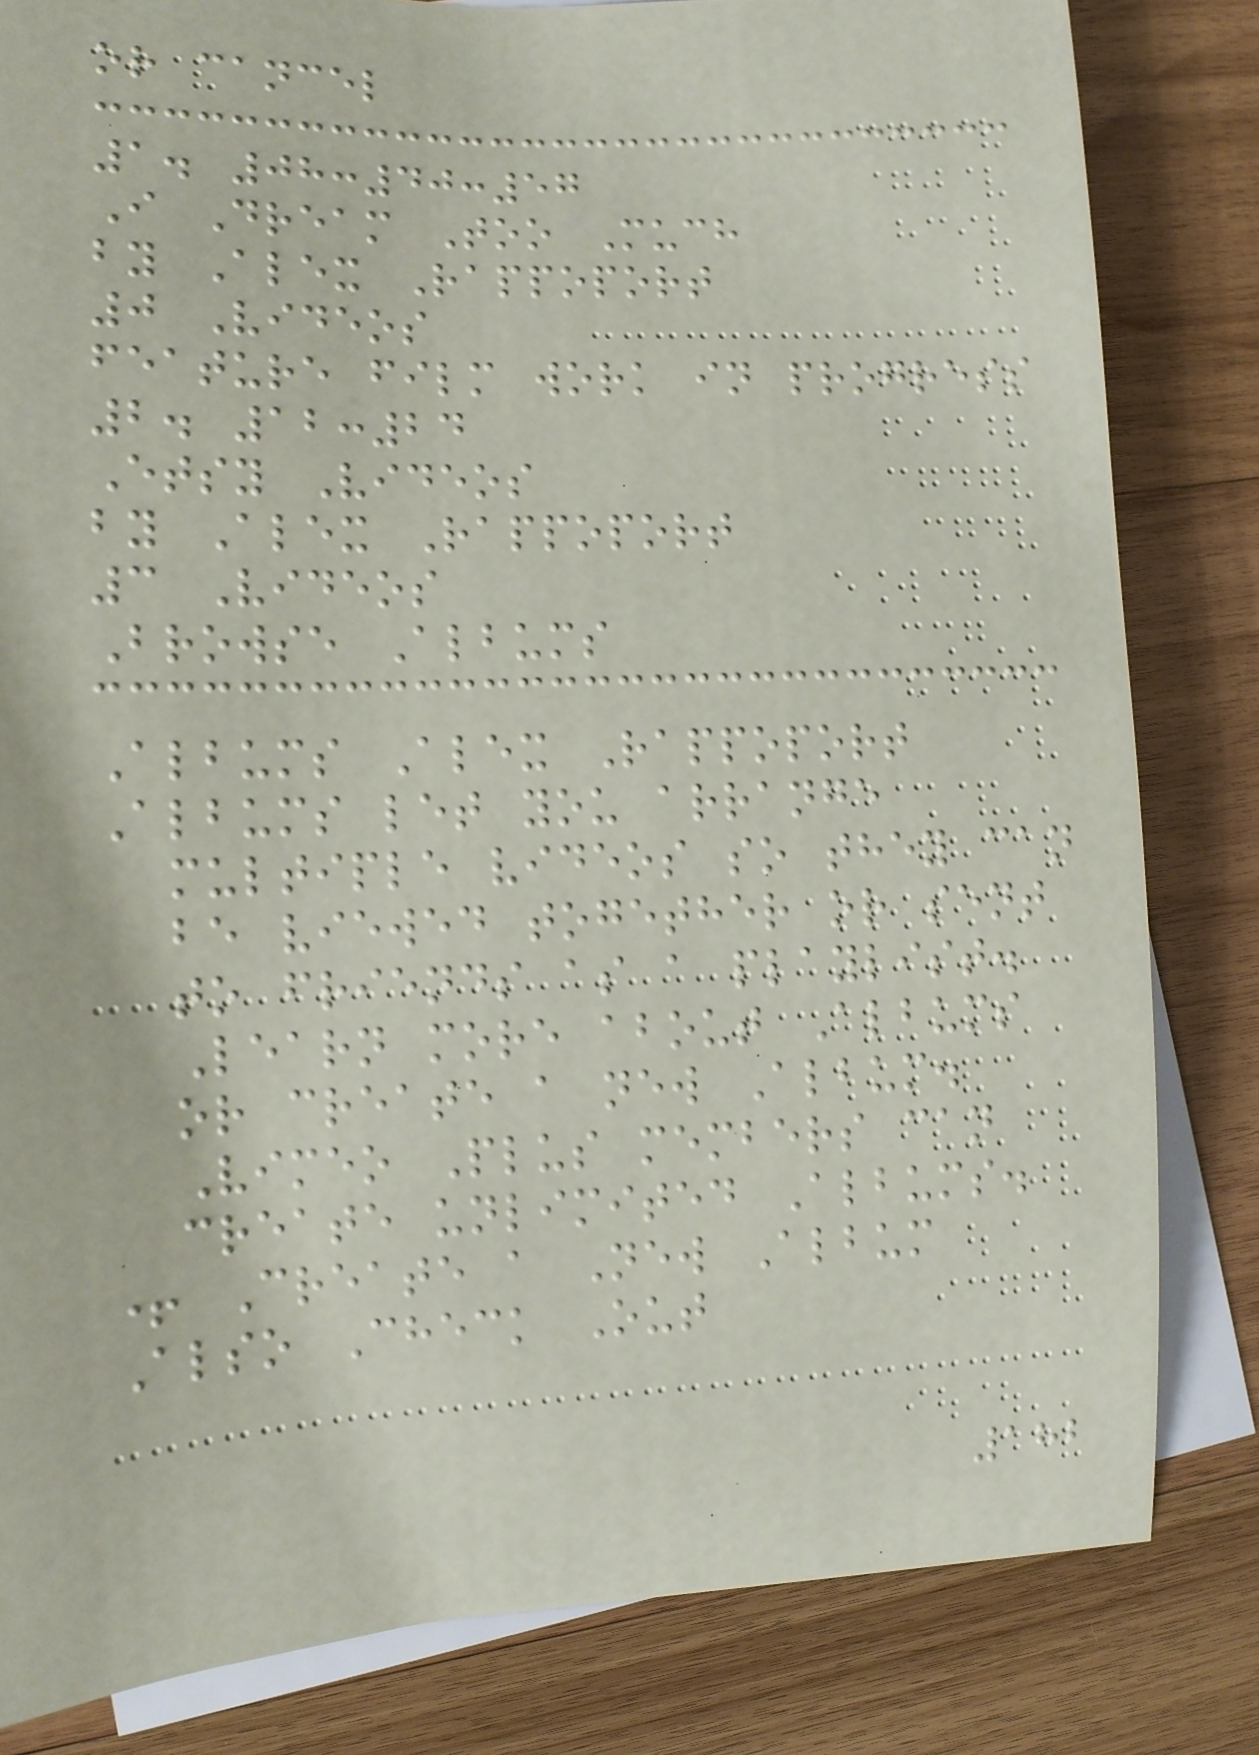or cancel
1. 08:40:57
I Dream Too Much
by Alex Rappoport
0 Videos
feature film work in progress
2. 12:24
Etsy Videos
by Alex Rappoport
3 Videos
Browse Albums
Albums Alex Rappoport
Albums let you arrange
multiple videos so they can
be viewed together or sent
to friends as a playlist.
Learn more about Albums
or create a new Album.
Vimeo Plus members can
create unlimited Albums.
+ Create a New Album
Also Check Out
182
